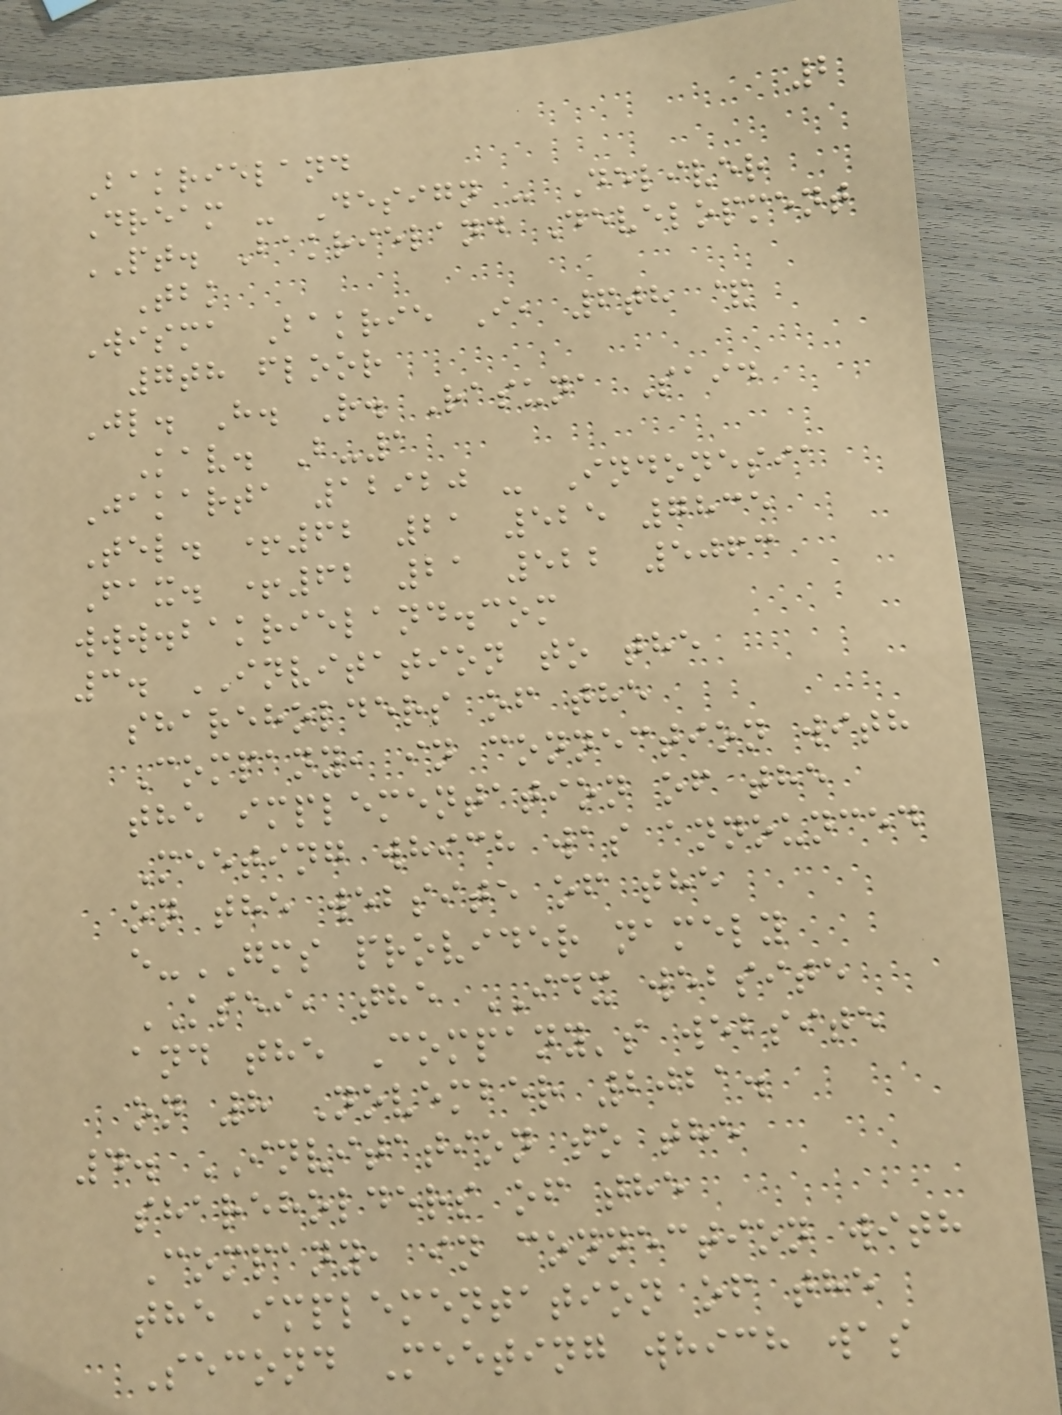2
Bakrieland
Dream - Design - Deliver
PT. Bakrieland Development
Tbk
Wisma Bakrie I, 6th &
7th floor
Jl. H. R. Rasuna Said
Kav. B-1
Jakarta 12920 - Indonesia
Tel. +62 21 525 7835
Fax. +62 21 522 5063
www.bakrieland.com
3. INVITATION to the
shareholders of the
Company, in connection with
the implementation of the
Meeting which was announced
on the website of the
e-GMS provider namely
KSEI, the IDX website
and the Company's website
on 8 November 2021.
4. INVITATION to the
shareholders of the
Company, in connection with
the implementation of the
Second Meeting which was
